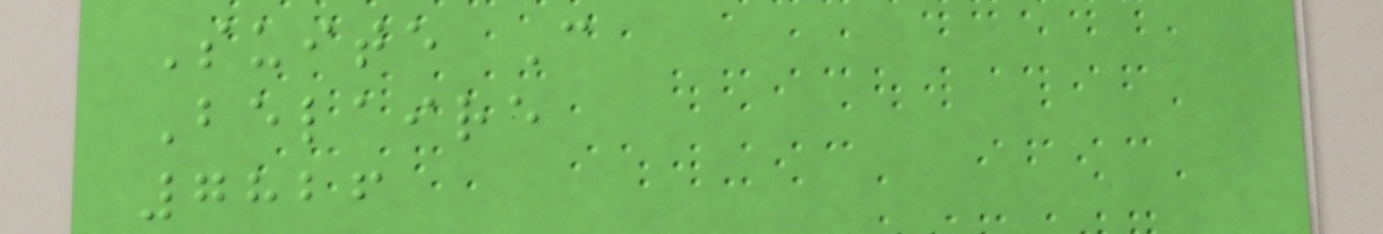Suite C
Belaire
7826
